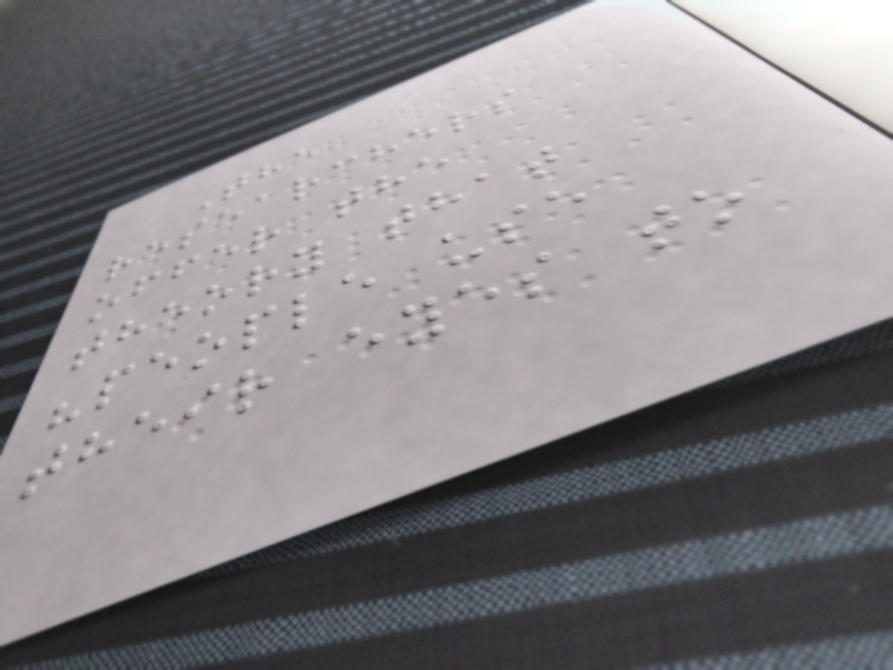The
researchers
offer the
theory that
"people use
their eyes to
